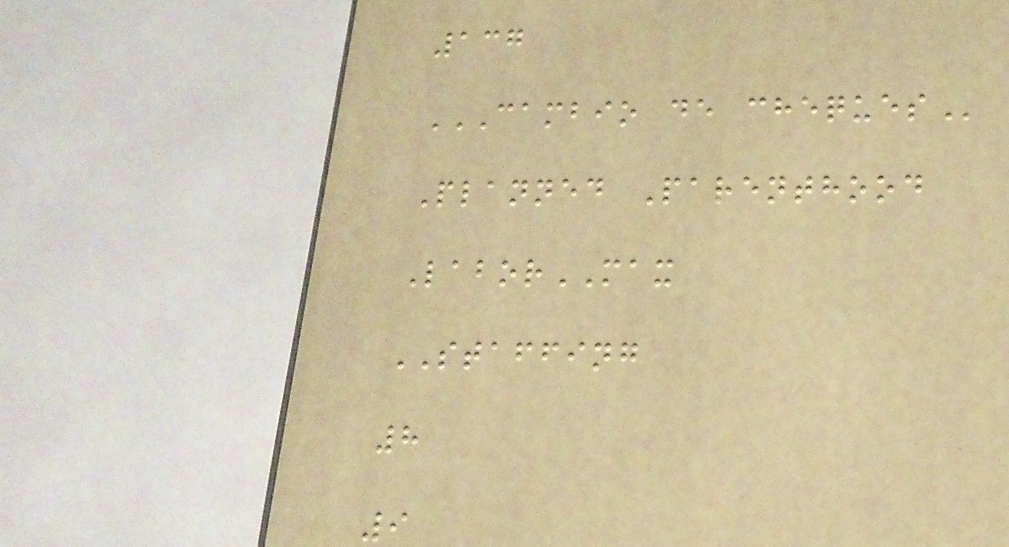137
CAMBIO DE CHEQUES
Planned Parenthood
LaborMAX
STAFFING
8
9
